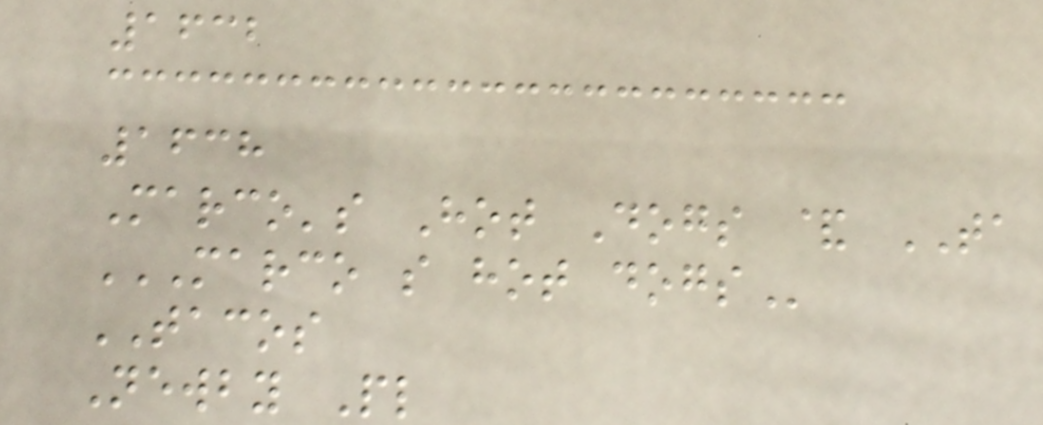1632
1638
Marco's Hot Dogs & TA
MARCO S HOT DOGS
TACOS
Newby Pl
